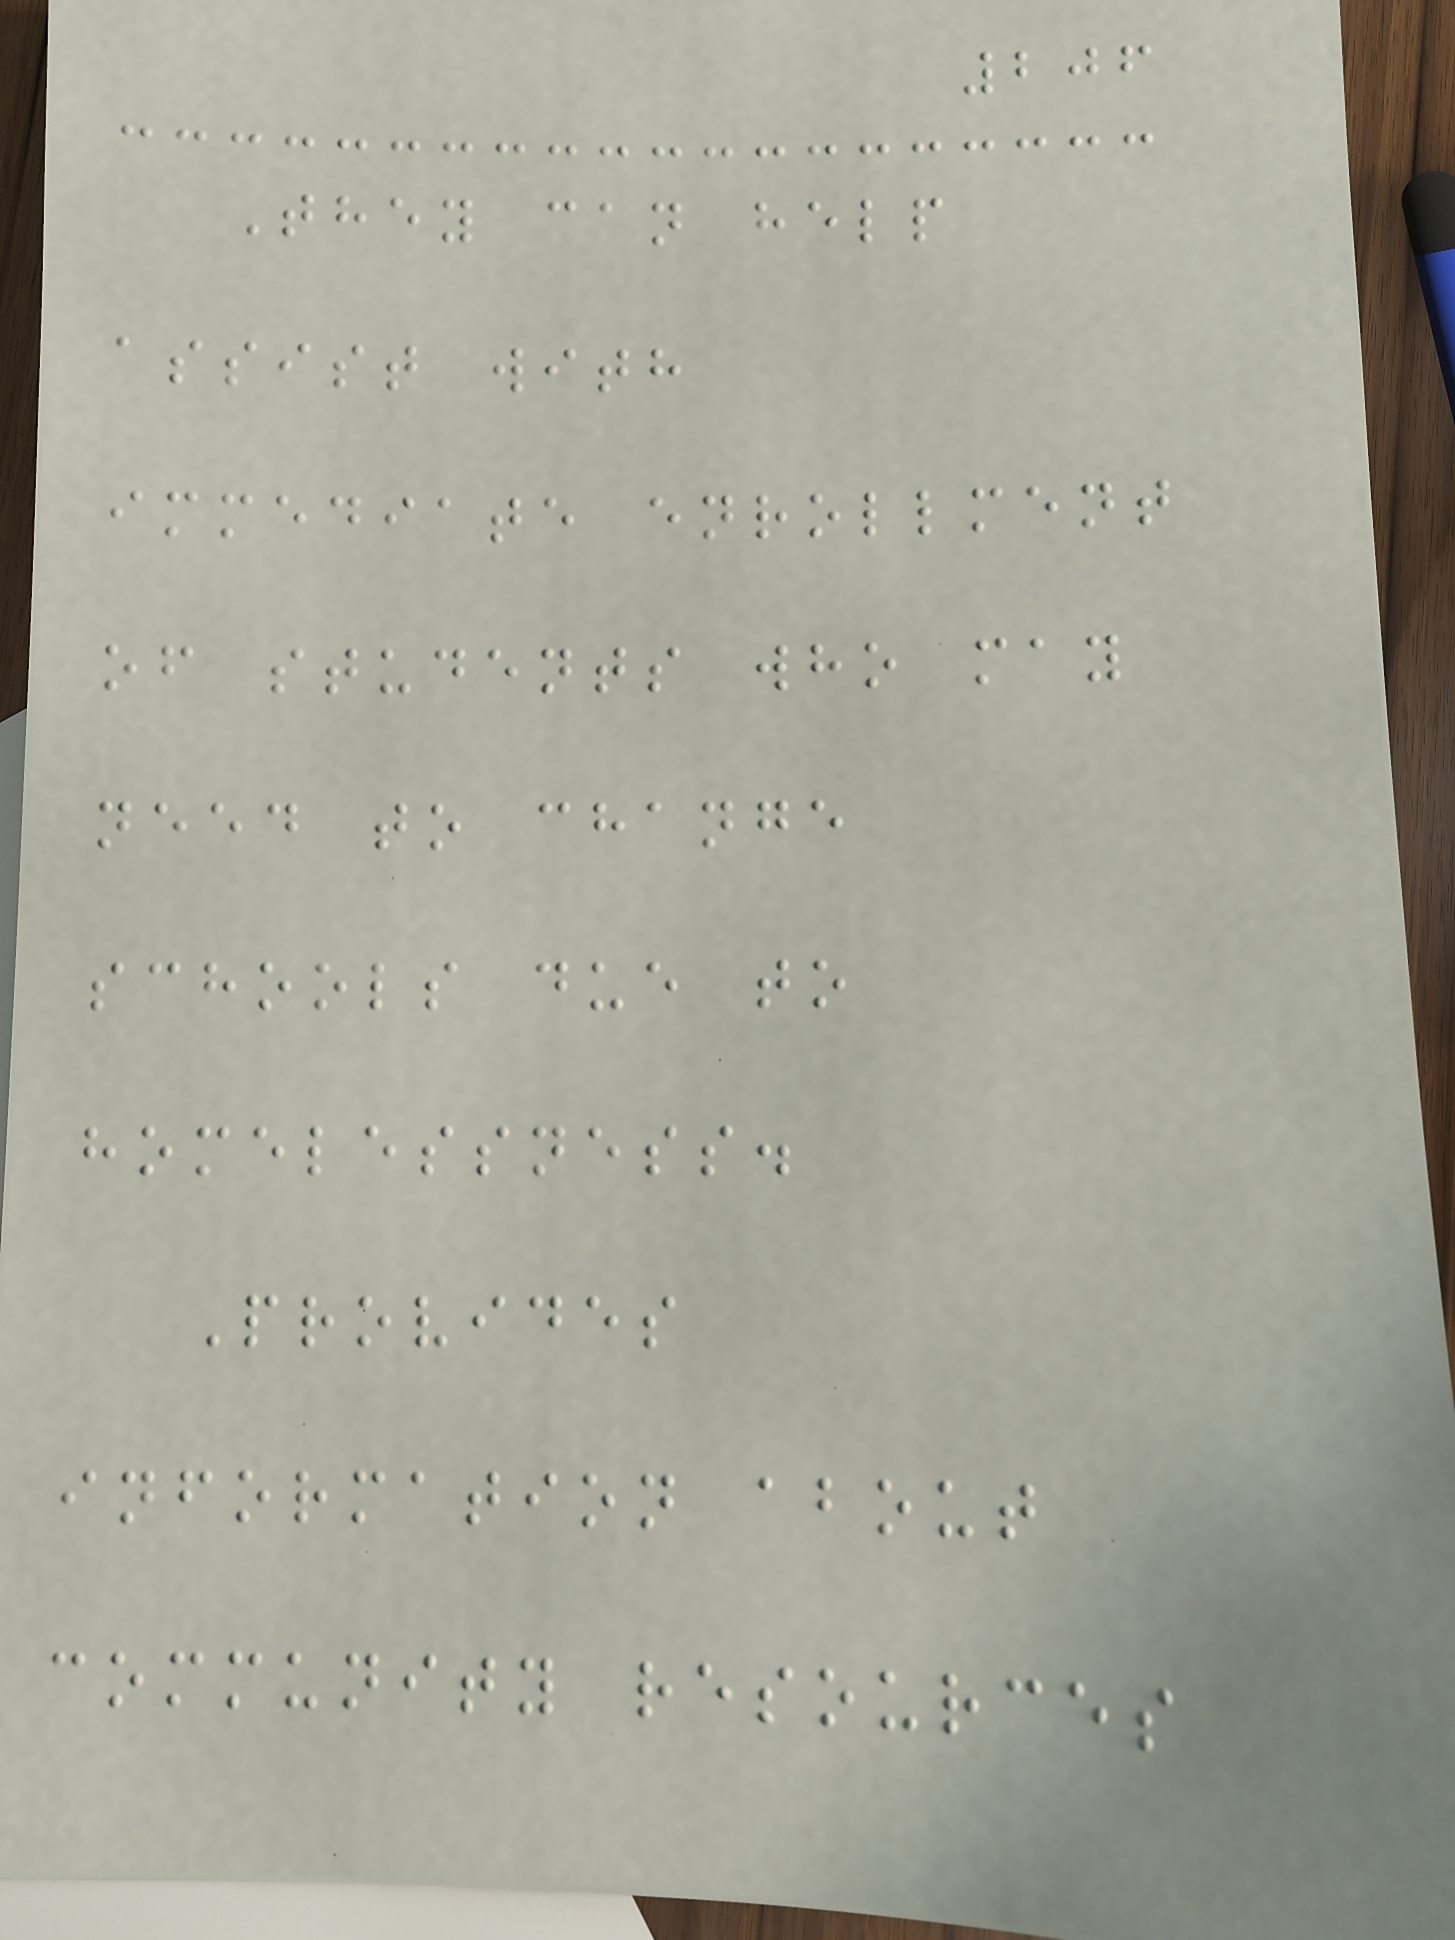206
They can help
assist with
immediate enrollment
of students who may
need to change
schools due to
homelessness.
Provides
information about
community resources
